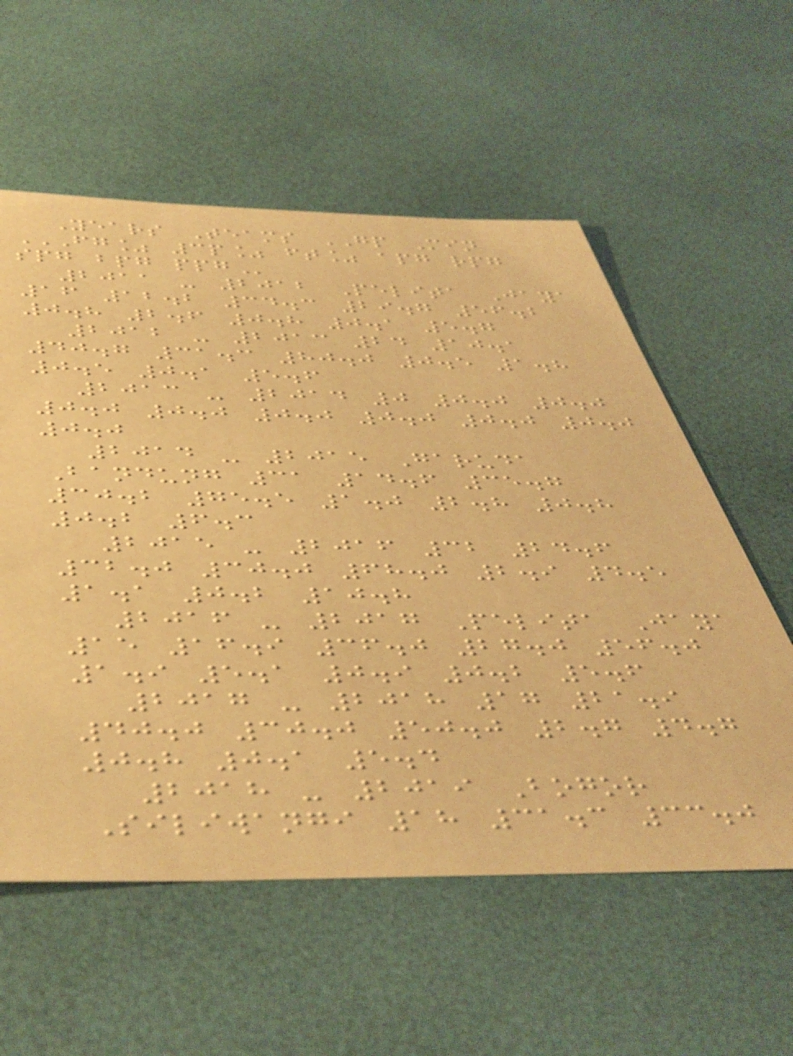Years Teams GP Min
FG% 3P% FT% APG RPG
SPG BPG PPG
2011 - 2012 Pelita Jaya
16 12.2 34.3 29.7 56.2
0.8 2.6 0.8 0.1 5.7
2012 - 2013 24 10.1
40.7 31.3 80.0 0.5 1.8
0.5 0.1 5.6
2013 - 2014 0 0.0 0.0
0.0 0.0 0.0 0.0 0.0 0.0
0.0
2014 - 2015 Garuda
Bandung 31 14.6 35.7
30.2 75.5 1.0 2.8 0.8
0.2 6.3
2015 - 2016 32 24.6
32.0 30.0 68.0 2.9 4.5
1.1 0.2 10.8
2016 - 2017 Pelita Jaya
15 16.9 36.0 27.0 56.0
1.9 5.1 0.9 0.2 5.6
2017 - 2018 17 21.9
40.0 30.0 50.0 2.7 4.7
0.8 0.1 5.4
2018 - 2019 Bogor
Siliwangi 18 31.3 33.0
